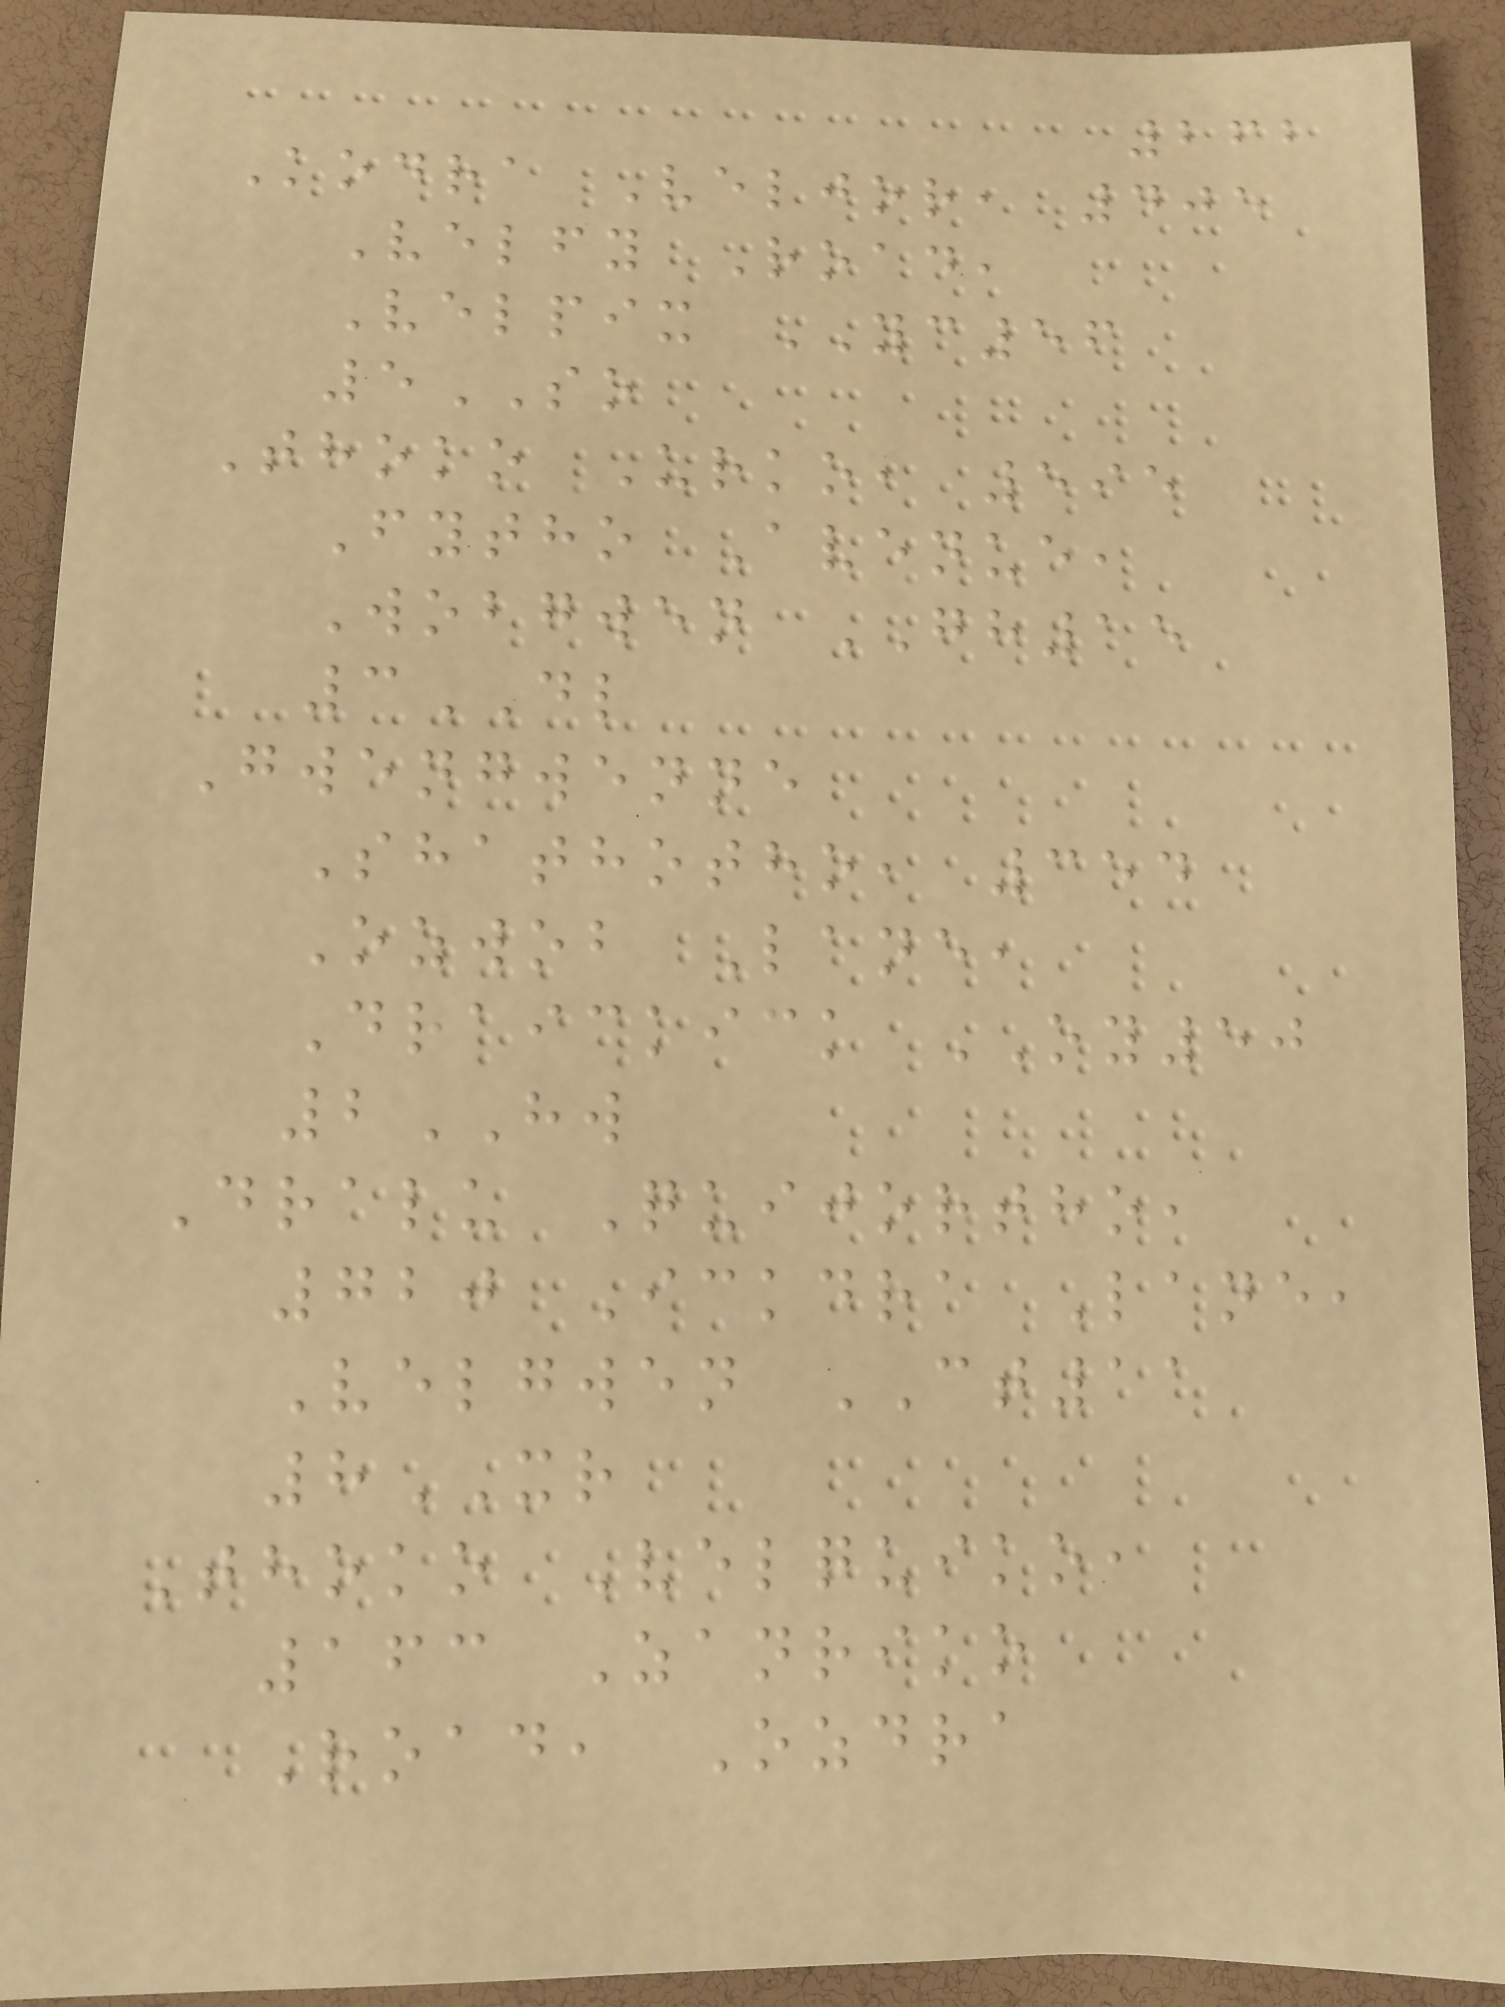262
Kodra Veljor, 405
Velfy Road,
Velpix YC56
5SO
Thoko Urko, 595
Fytho Avenue,
Wobgwen GH15
3DL
Gwengwenne
Shathotho, 354
Ozwob Lane,
Draickick OY50
2HW
Dralu Quijortho,
720 Ickdra Lane,
Velgwen CT11
8XR
Thoko Velquiko,
163 Zanriko
Road, Ozdra
